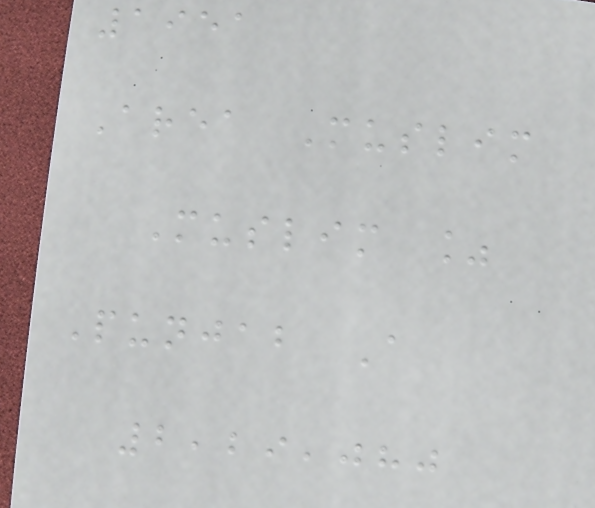1951
Area Muslim
Muslim %
Punjab A
2,29,080
